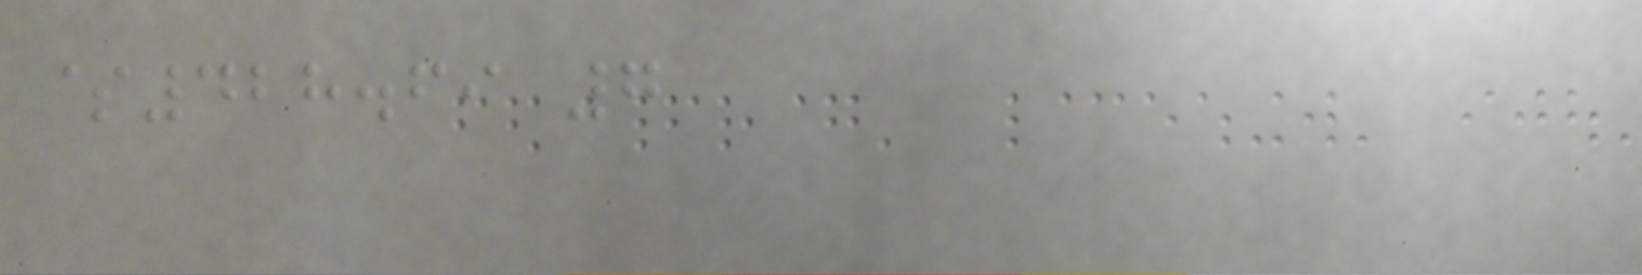$428.69 7
